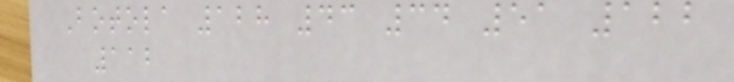Botola 128 43 34 51 122
112
